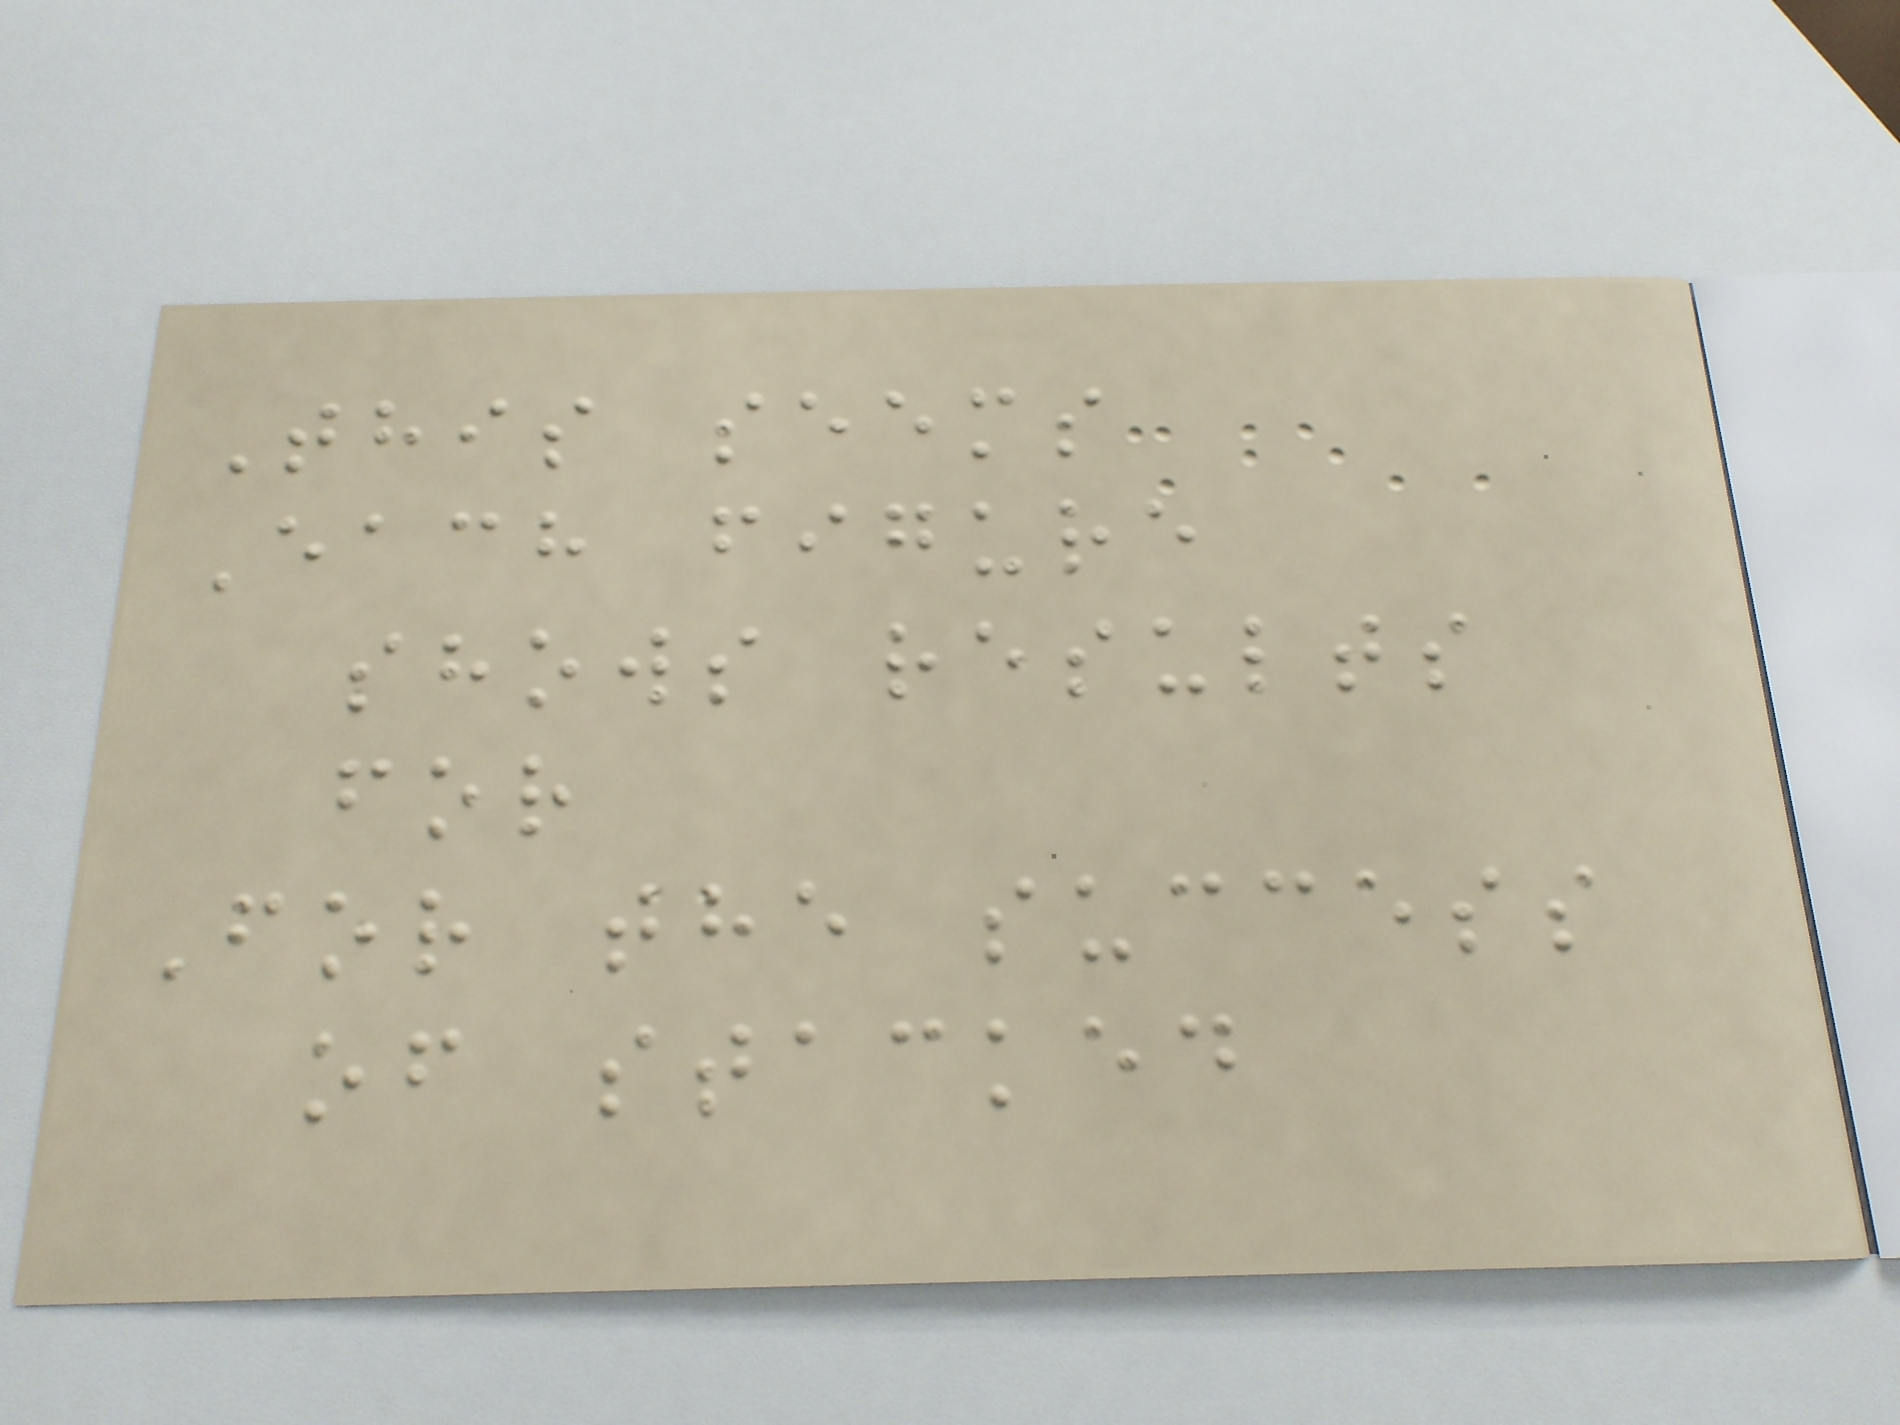This seems
Each figure
shows results
for
For the success
of stacked
